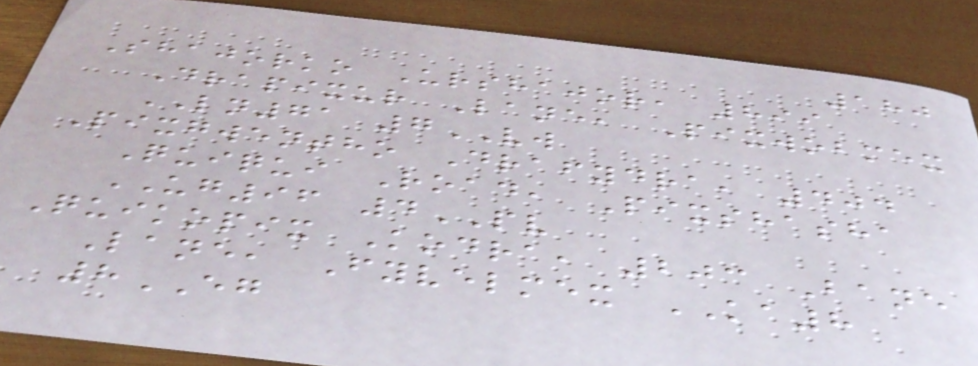180
Shajorko Urshajor, 899
Drapixur Lane, Pixwobmex
LN71 7VW
Pixgwentho Drafydra, 404
Quiqui Road, Pixshasha
UG96 4PV
Quikopix Kodra, 203 Bane
Lane, Fyvelmex KA8
8EG
